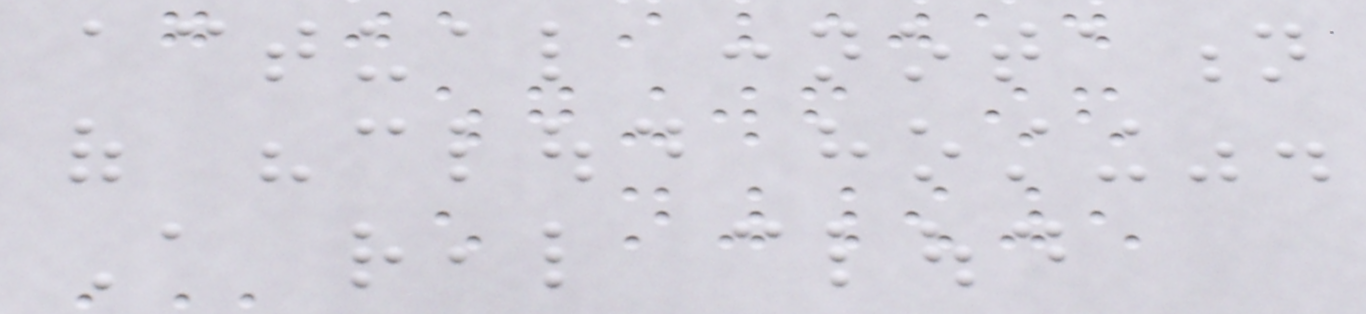actual connotation
of "cloud hosting".
A real cloud
